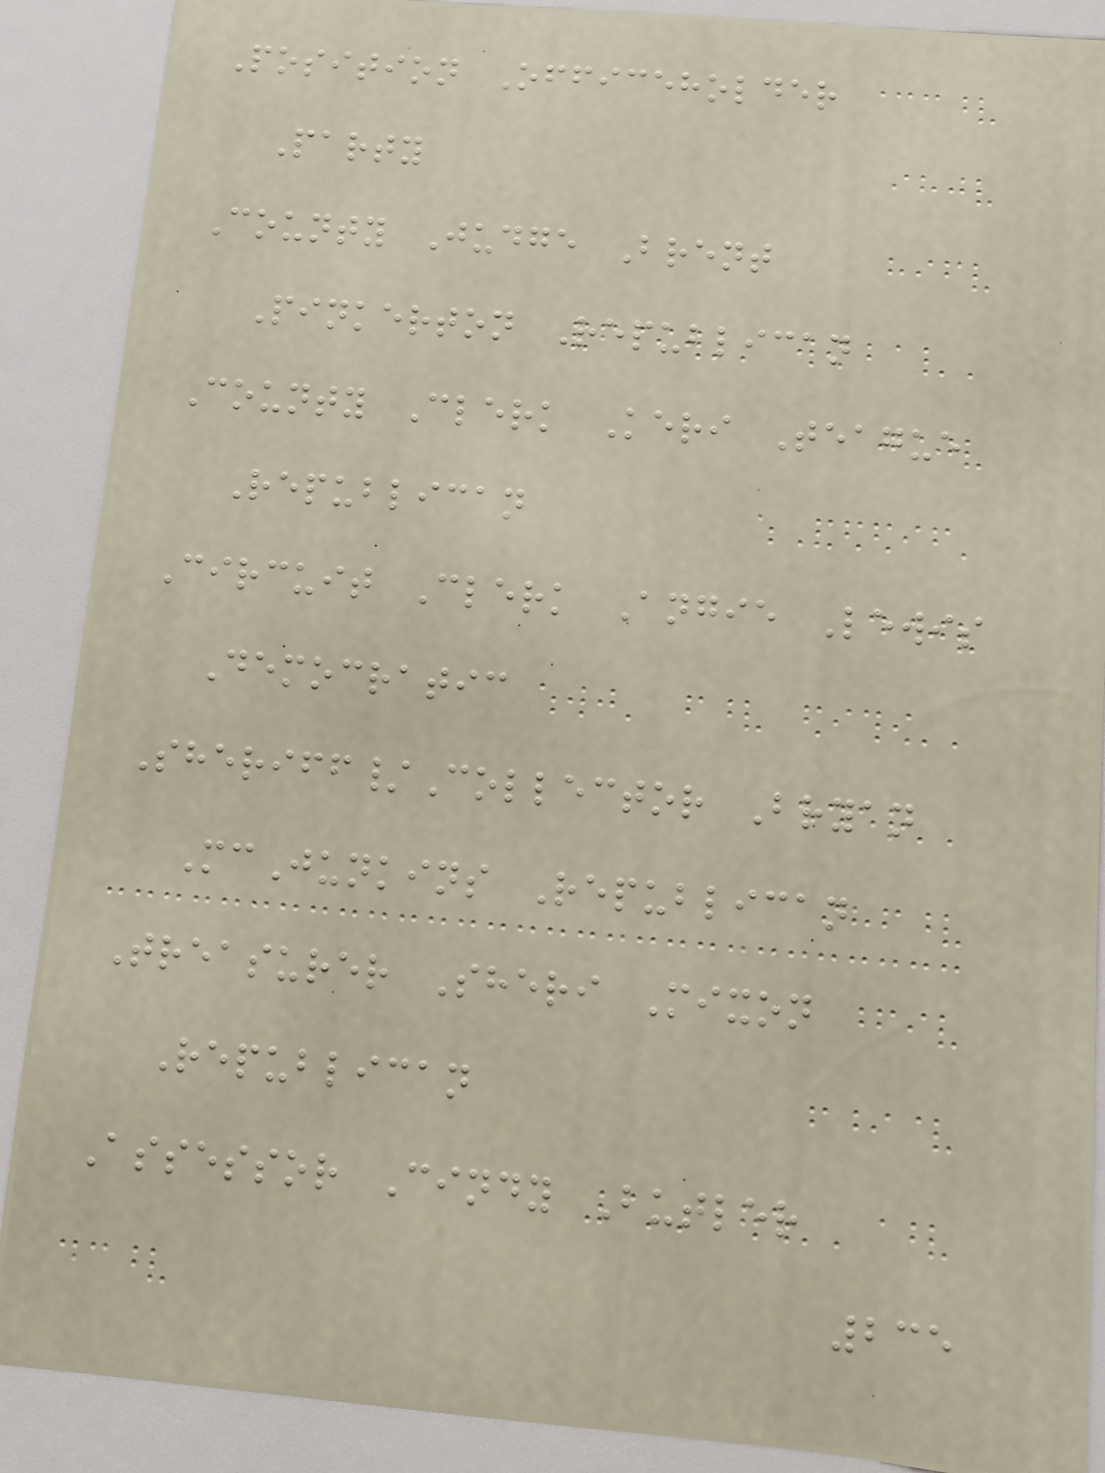Position Officeholder
Party
County Judge Brent
Pinkerton Republican
County Clerk Keri Teague
Republican
Circuit Clerk Angie Lewis
Democratic
Sheriff/Collector Bryan
McJunkins Republican
Treasurer Sheri Mixon
Republican
Assessor Cindy Butler
235
